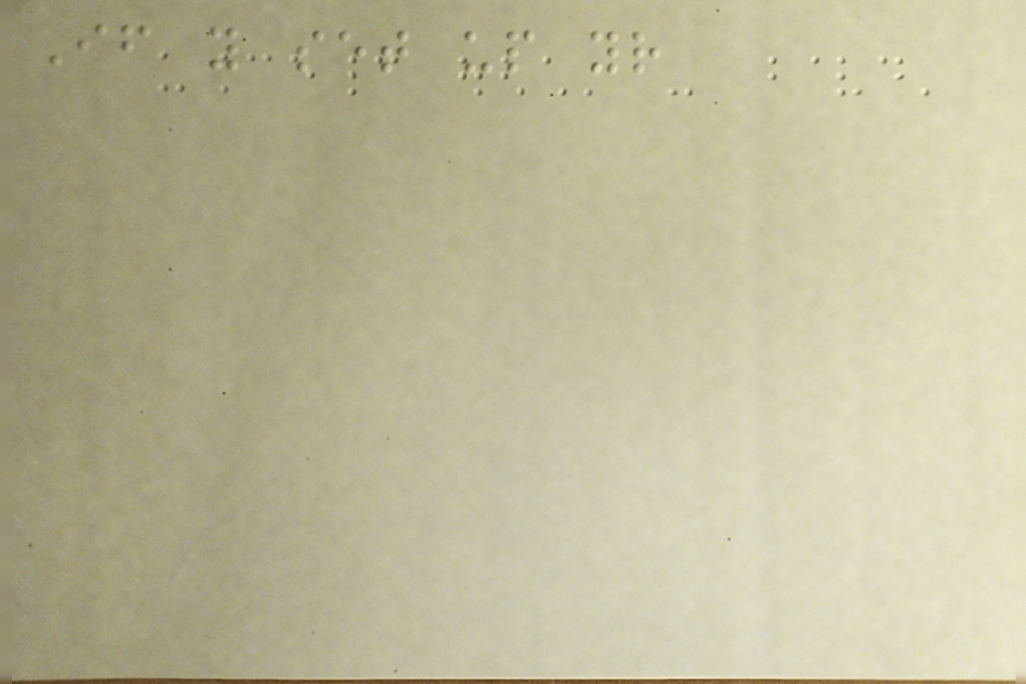If you set up your
